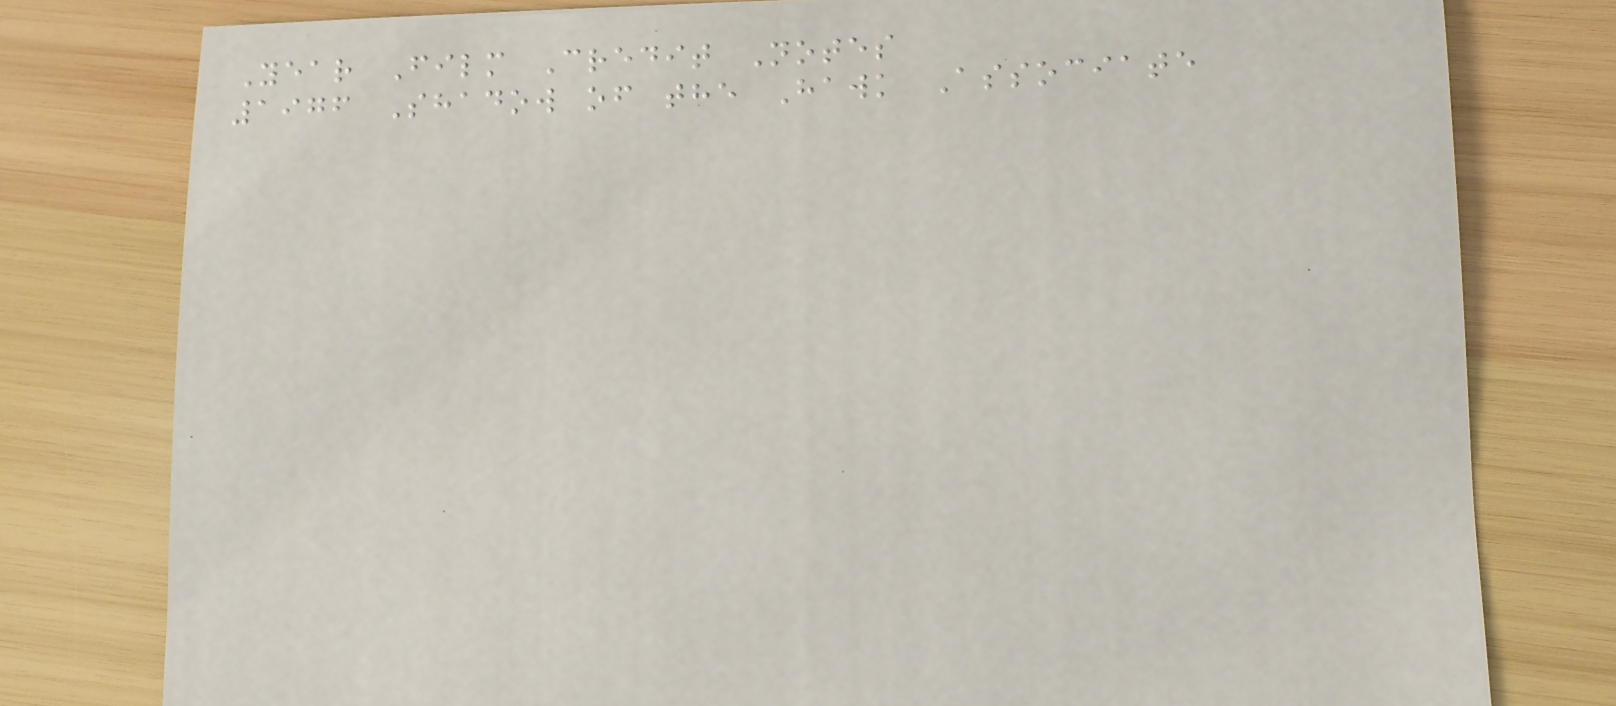Year Film Credit Notes
1976 Shadow of the Hawk Associate
